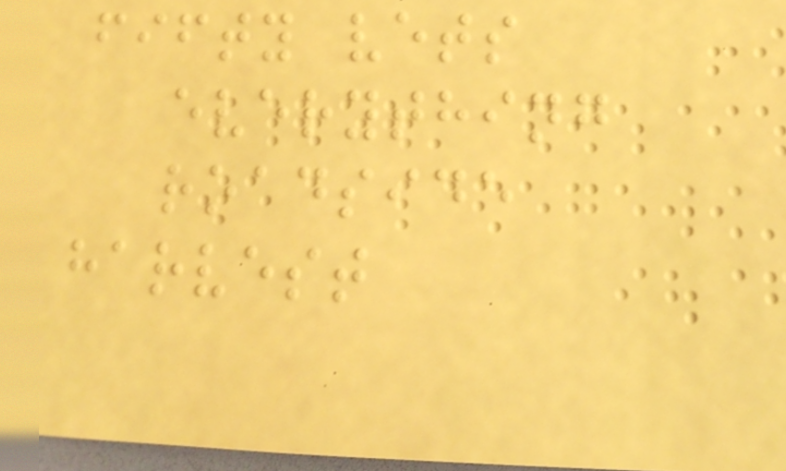fifty vets
everything
roadside
harvest
